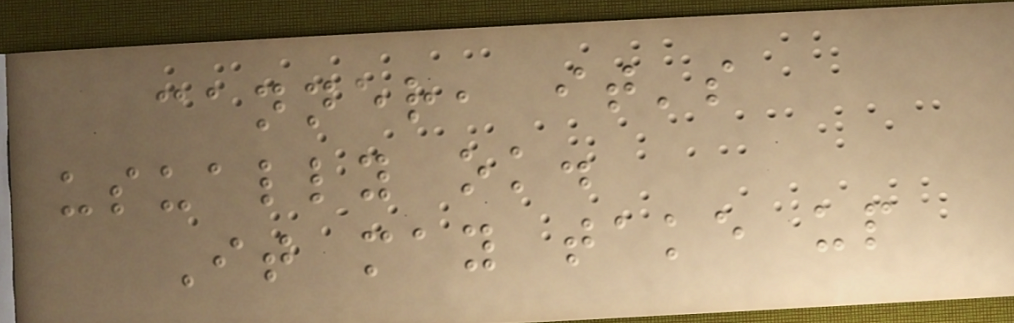canner, it's
usually ok.
It may take up
